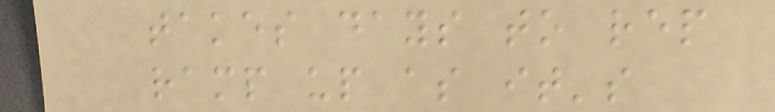takes days to rep
ramp up as it's
